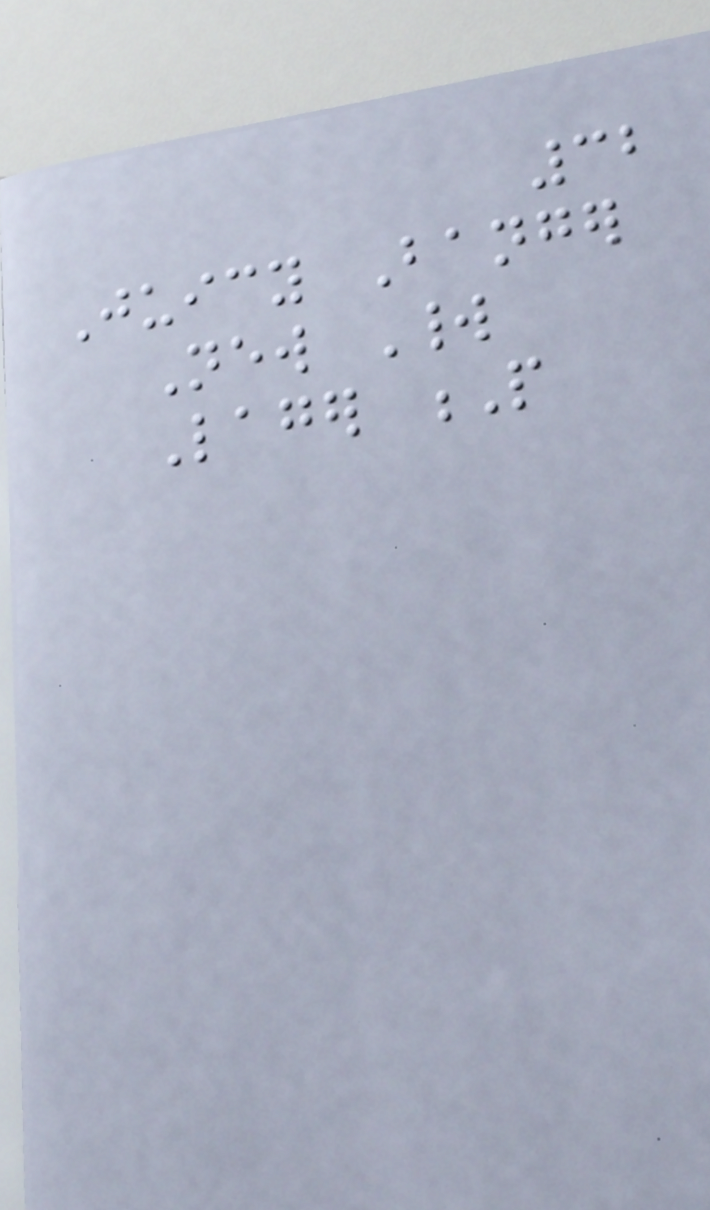32
Juicy Banger
New World
Lager P
